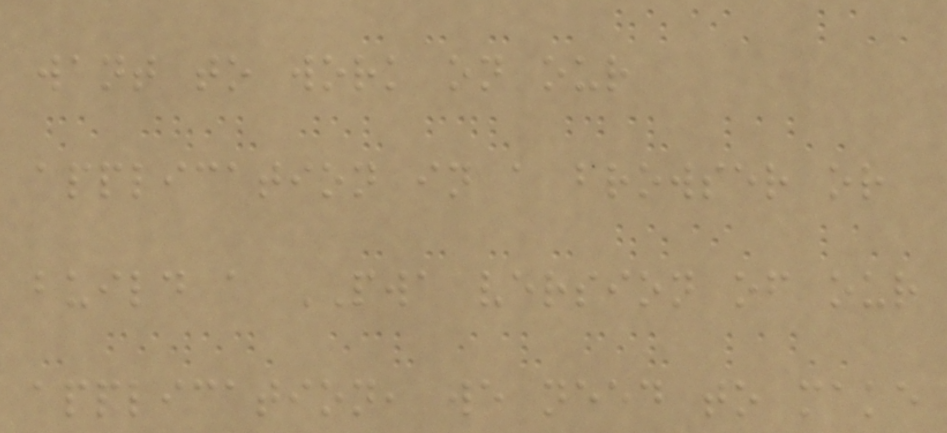want to work on our
application in a browser or
build a PWA version of our
application, we need to make
